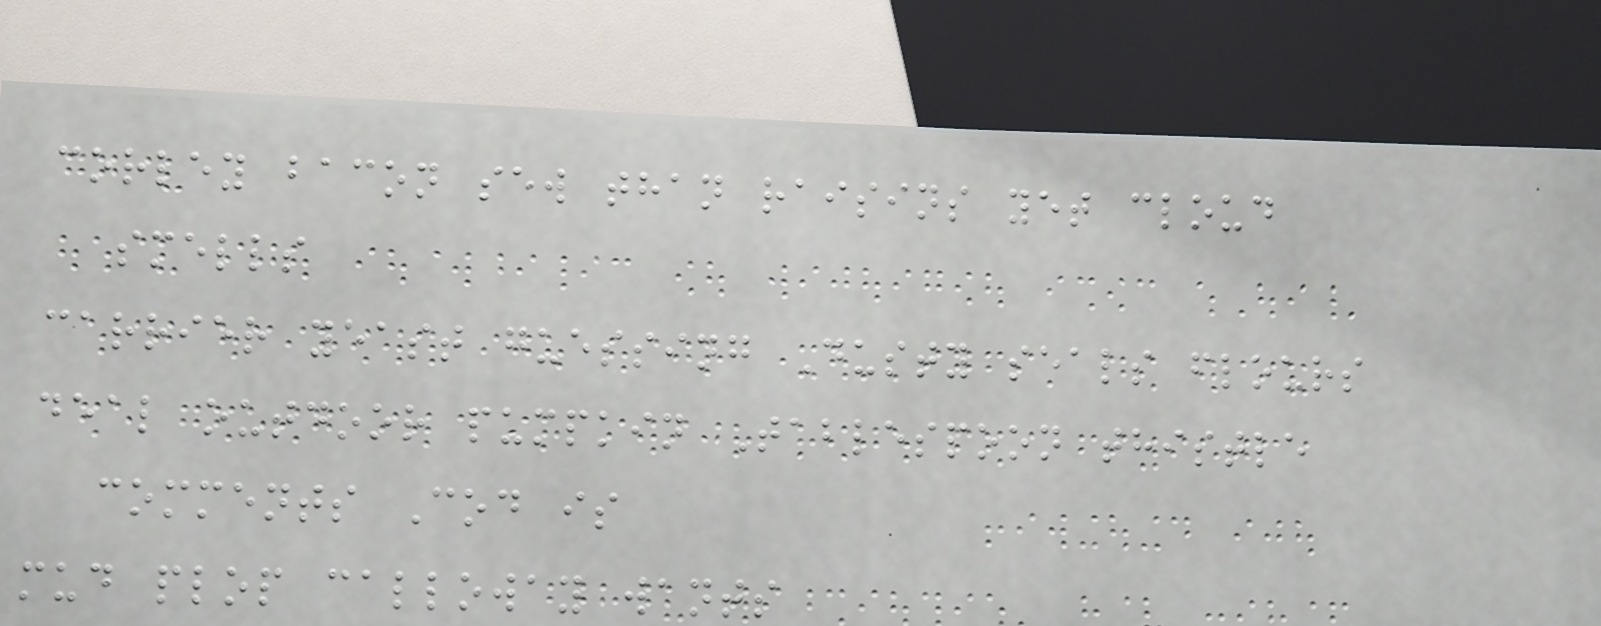corley bacon sew than raisins yet cloud
smells
carrier yeast guessing Dusty seals flours
deal outdoor pumpkin Tablespoon thistle
comments Cod is
mud plop calloway wants
